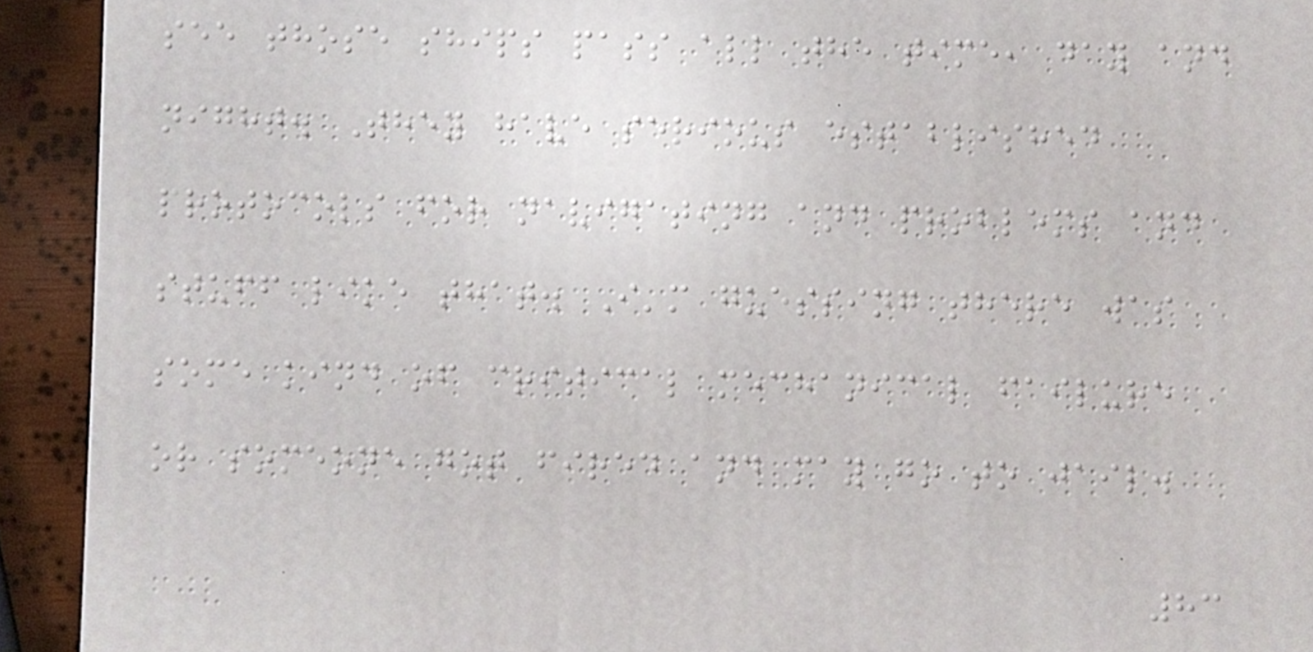see those ships pass all the time, day and
night. They have serious established
protocols for navigating and problems and
stuff like that. I'm guessing there was
some kind of critical mechanical failure
or someone got fired and may go to jail.
83
